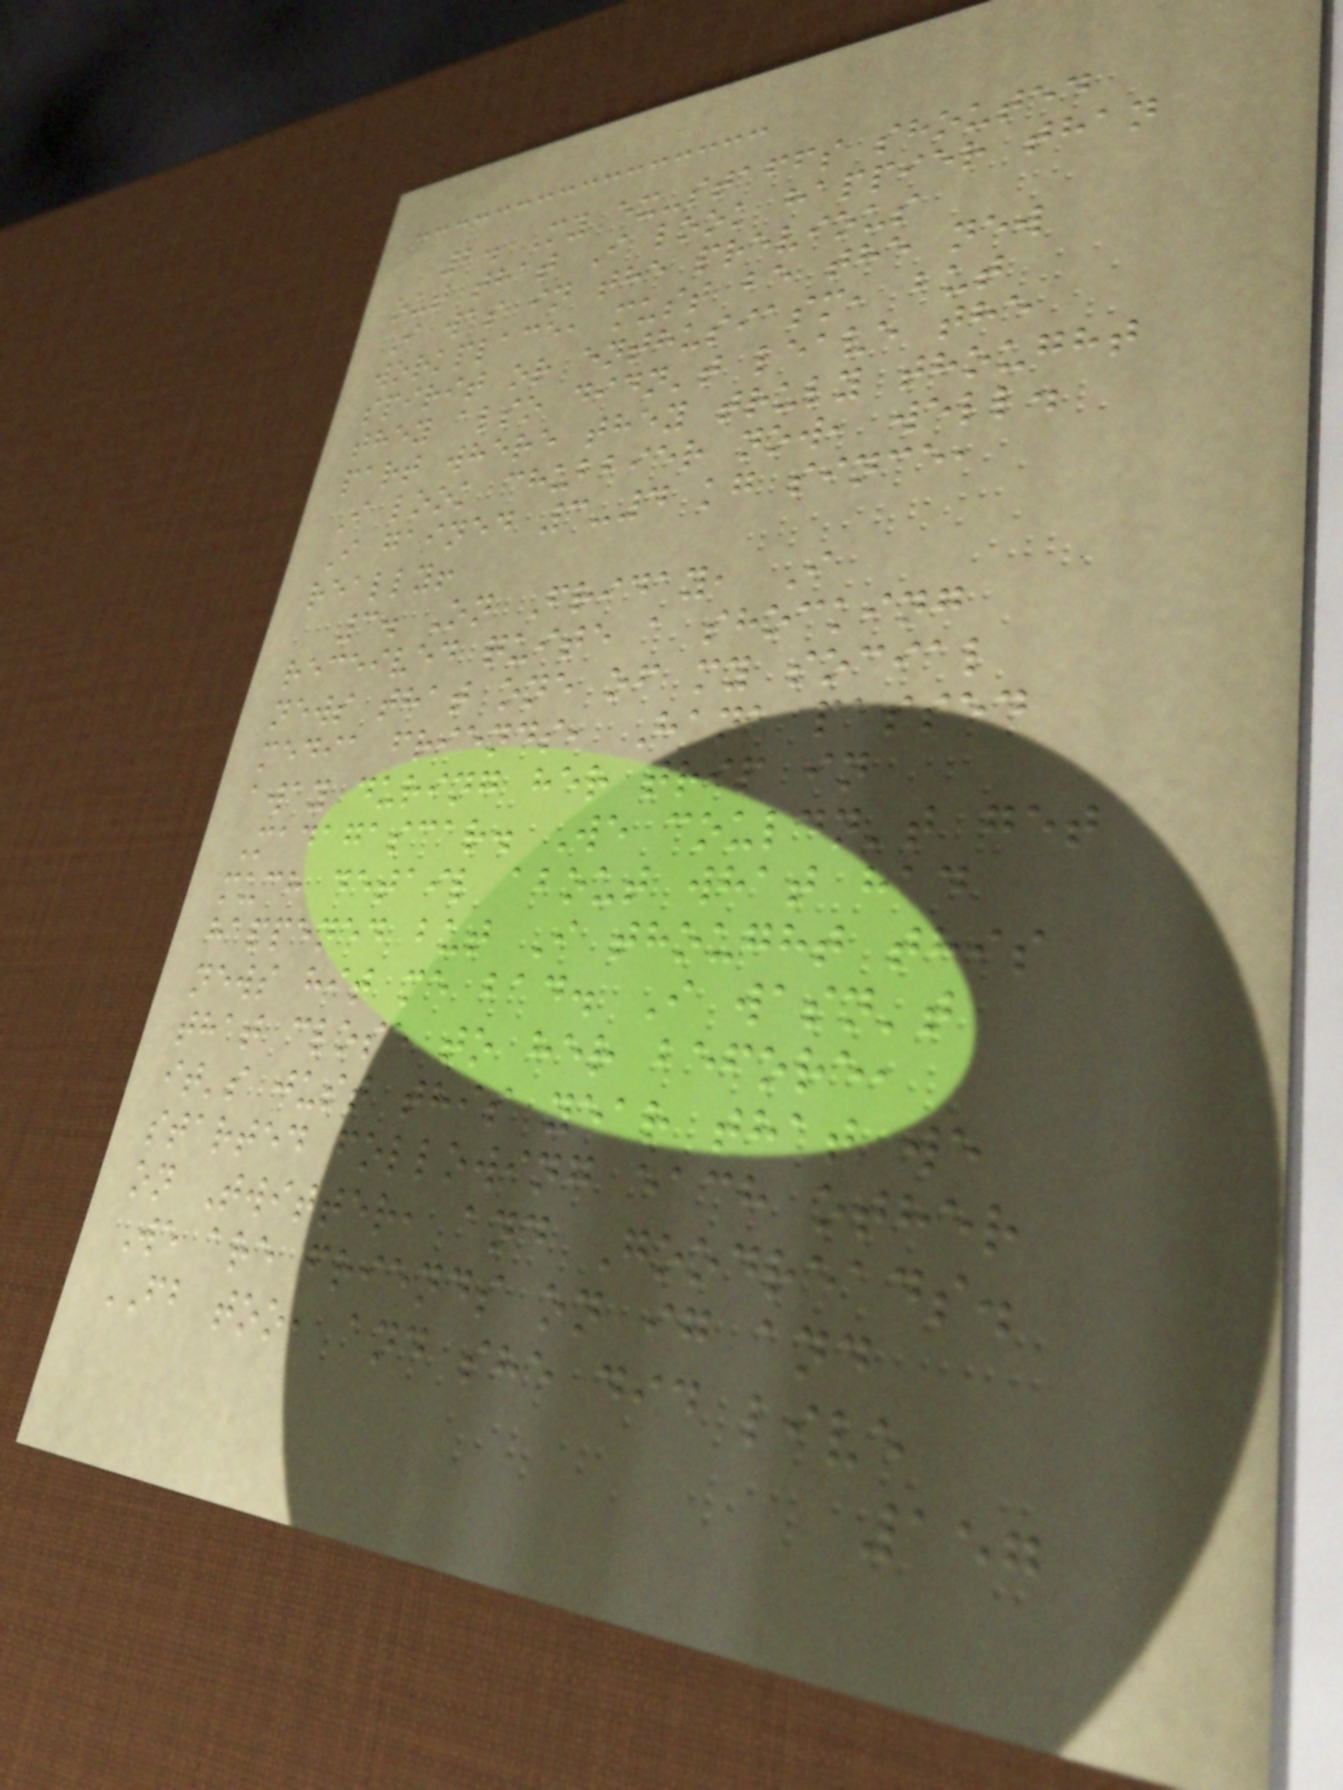2. My ex-staffs shouted
out that I look happier than
I was in the previous
workplace, must be the new
spirit or enthusiasm, but
they also didn't leave the
part where they truly thought
I look chubbier now, well.
I gained 3-4 kg since,
really!
3. On Friday, I
received quite a shocking
news that one of my social
media friends, Hana passed
away during her trip in
Madagascar. We couldn't get
much detail about what had
happened but I thought this
news hit me bad. I wasn't
that close to her before,
it's just this year that we
started following each other
on Twitter, and Goodreads.
We are friends on ig and
FB too, and she did live
157
